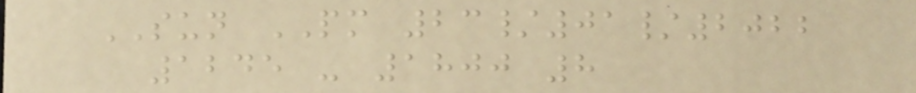SUN PM 23/01/2022
1245 - 1800 8
